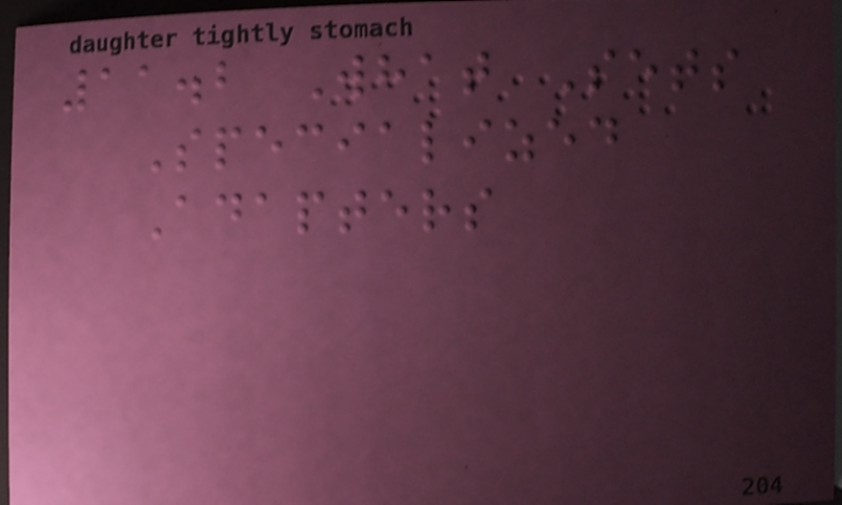11.2 What Sets
Specialized
Adapters
